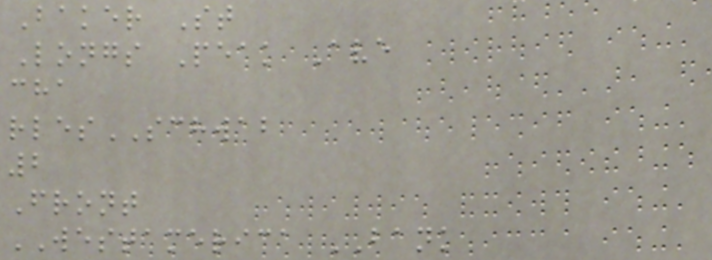Baker St
Longs Peak Ave
cha
rlesSCHWAB
2
Front
WESTAMERICA BANK
